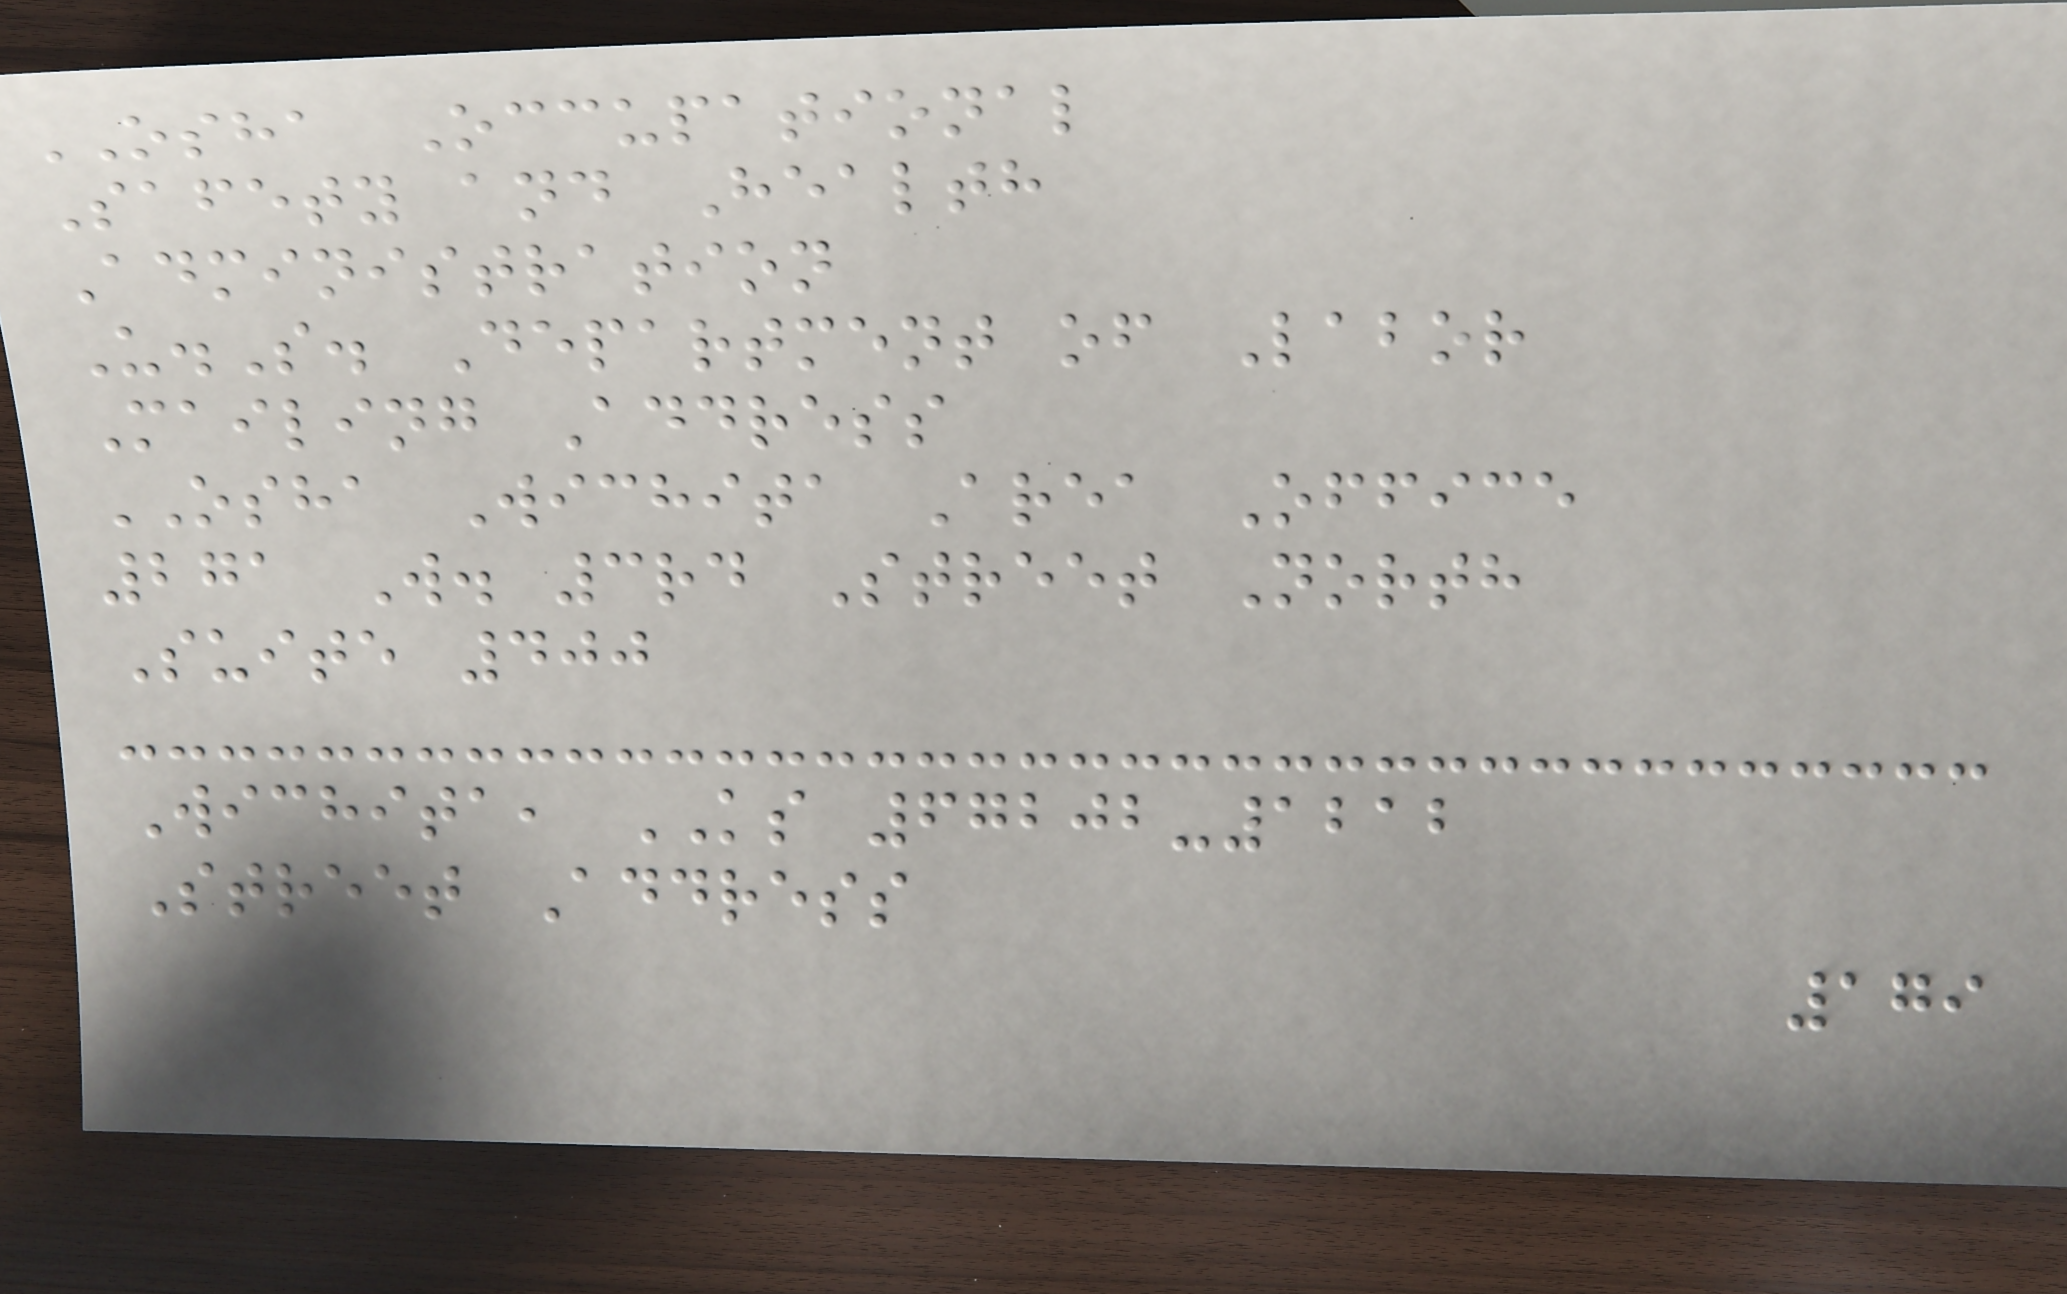OSHA Occupational
Safety and Health
Administration
U.S. Department of Labor
Mailing Address
OSHA Wichita Area Office
271 W. 3rd Street North
Suite 400
Wichita, KS 67202-1212
Street Address
179
